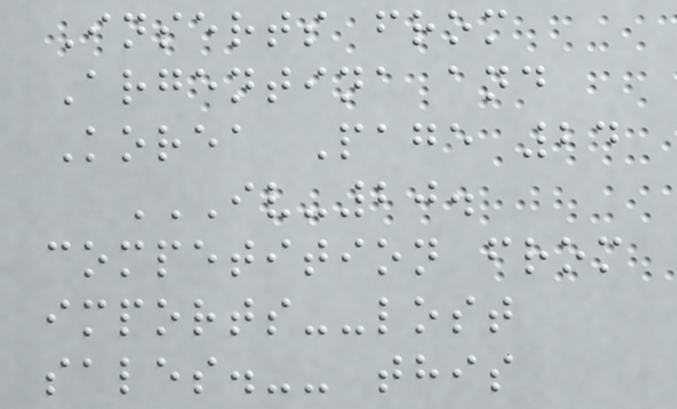Inserts from
Argentina and
Korea Page 24
IV-20.
COMPETITION FROM
IMPORTS--LOST
SALES.-- THIS
